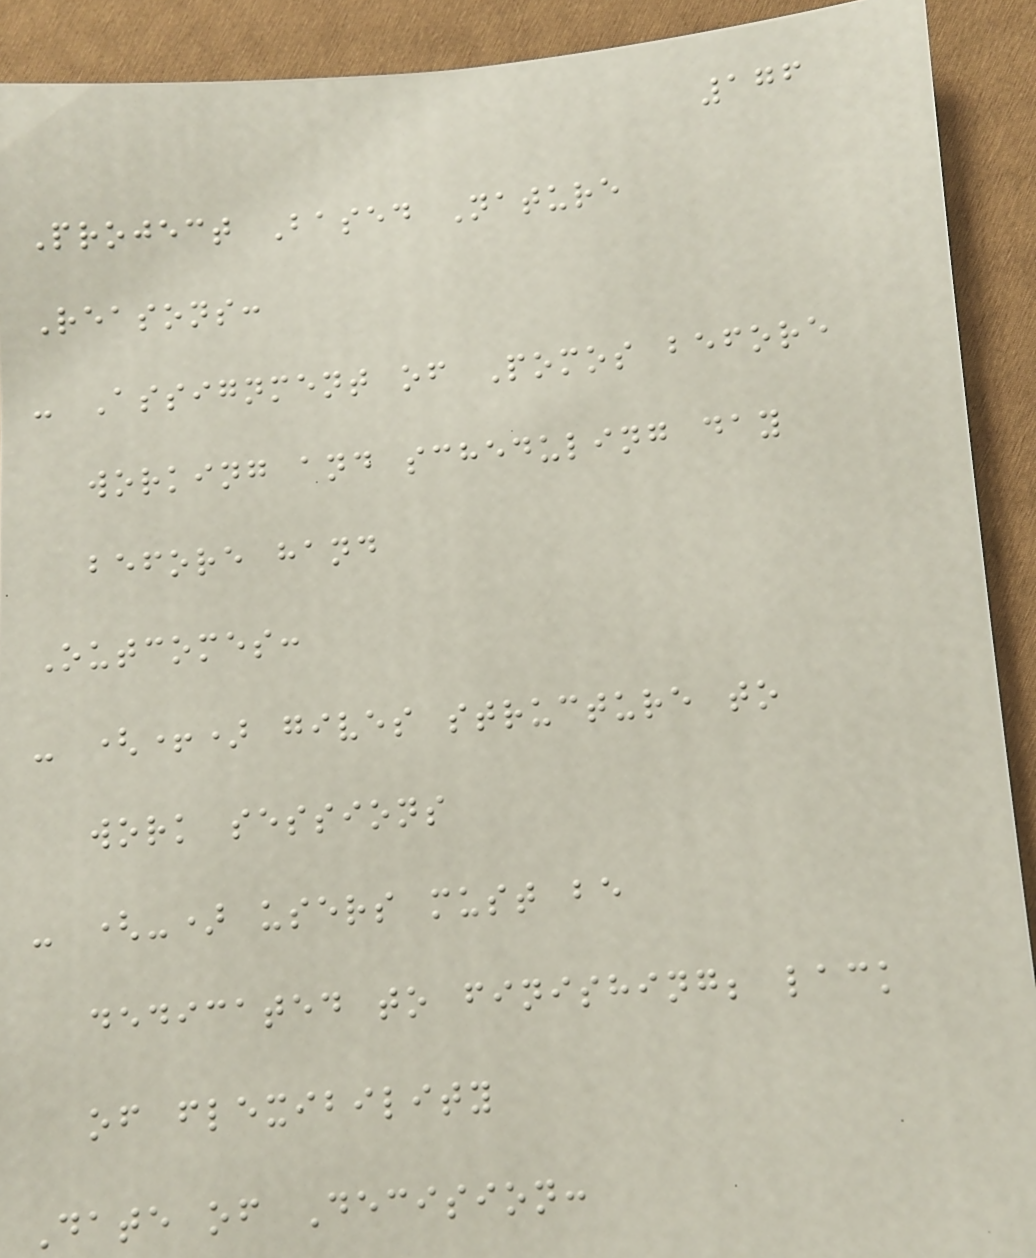176
Project Based Nature
Reasons:
- Assignment of Pomos before
working and scheduling day
before hand
Outcomes:
- (+) gives structure to
work sessions
- (-) users must be
dedicated to finishing; lack
of flexibility
Date of Decision:
